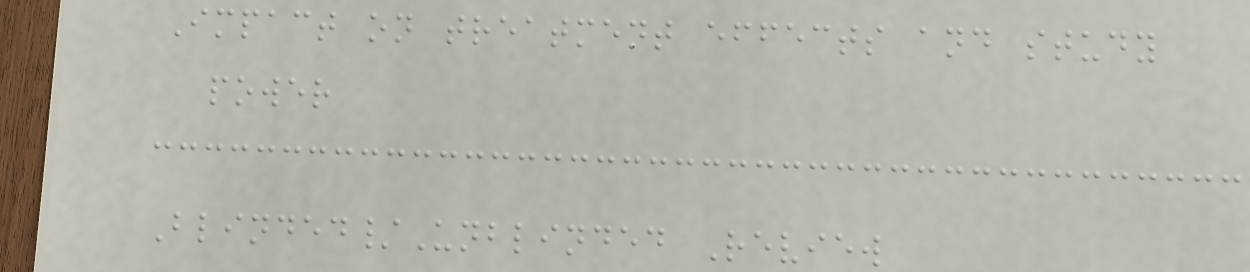Impact on treatment effects and study
power
Blinded/Unblinded Review
